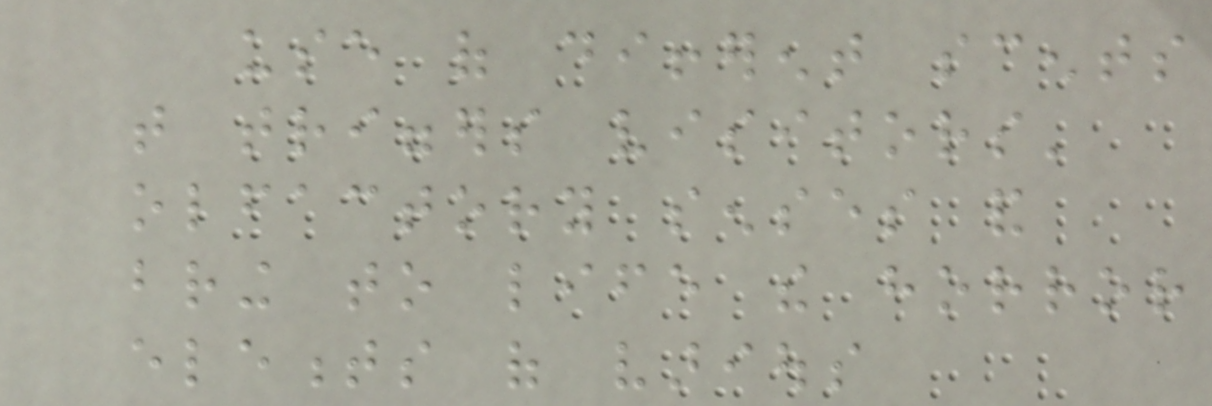use of different scents
that triggers visitors'
olfactory senses and
bring to life the horror
elements of various
